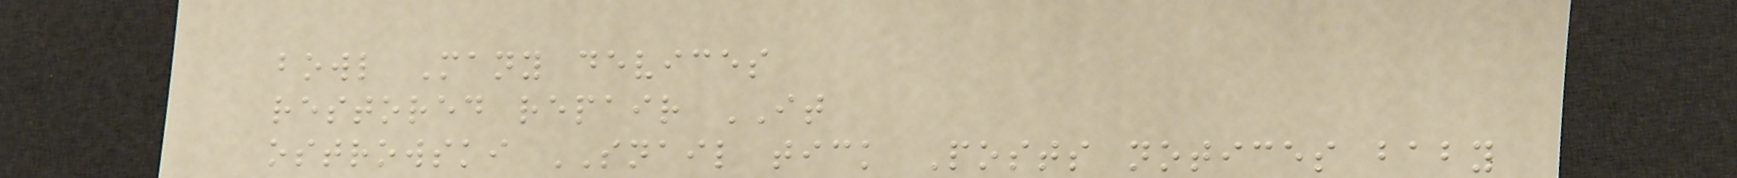bowl Many devices
restored repair IT
ostrowski SNAIL tick Posts notices baby
